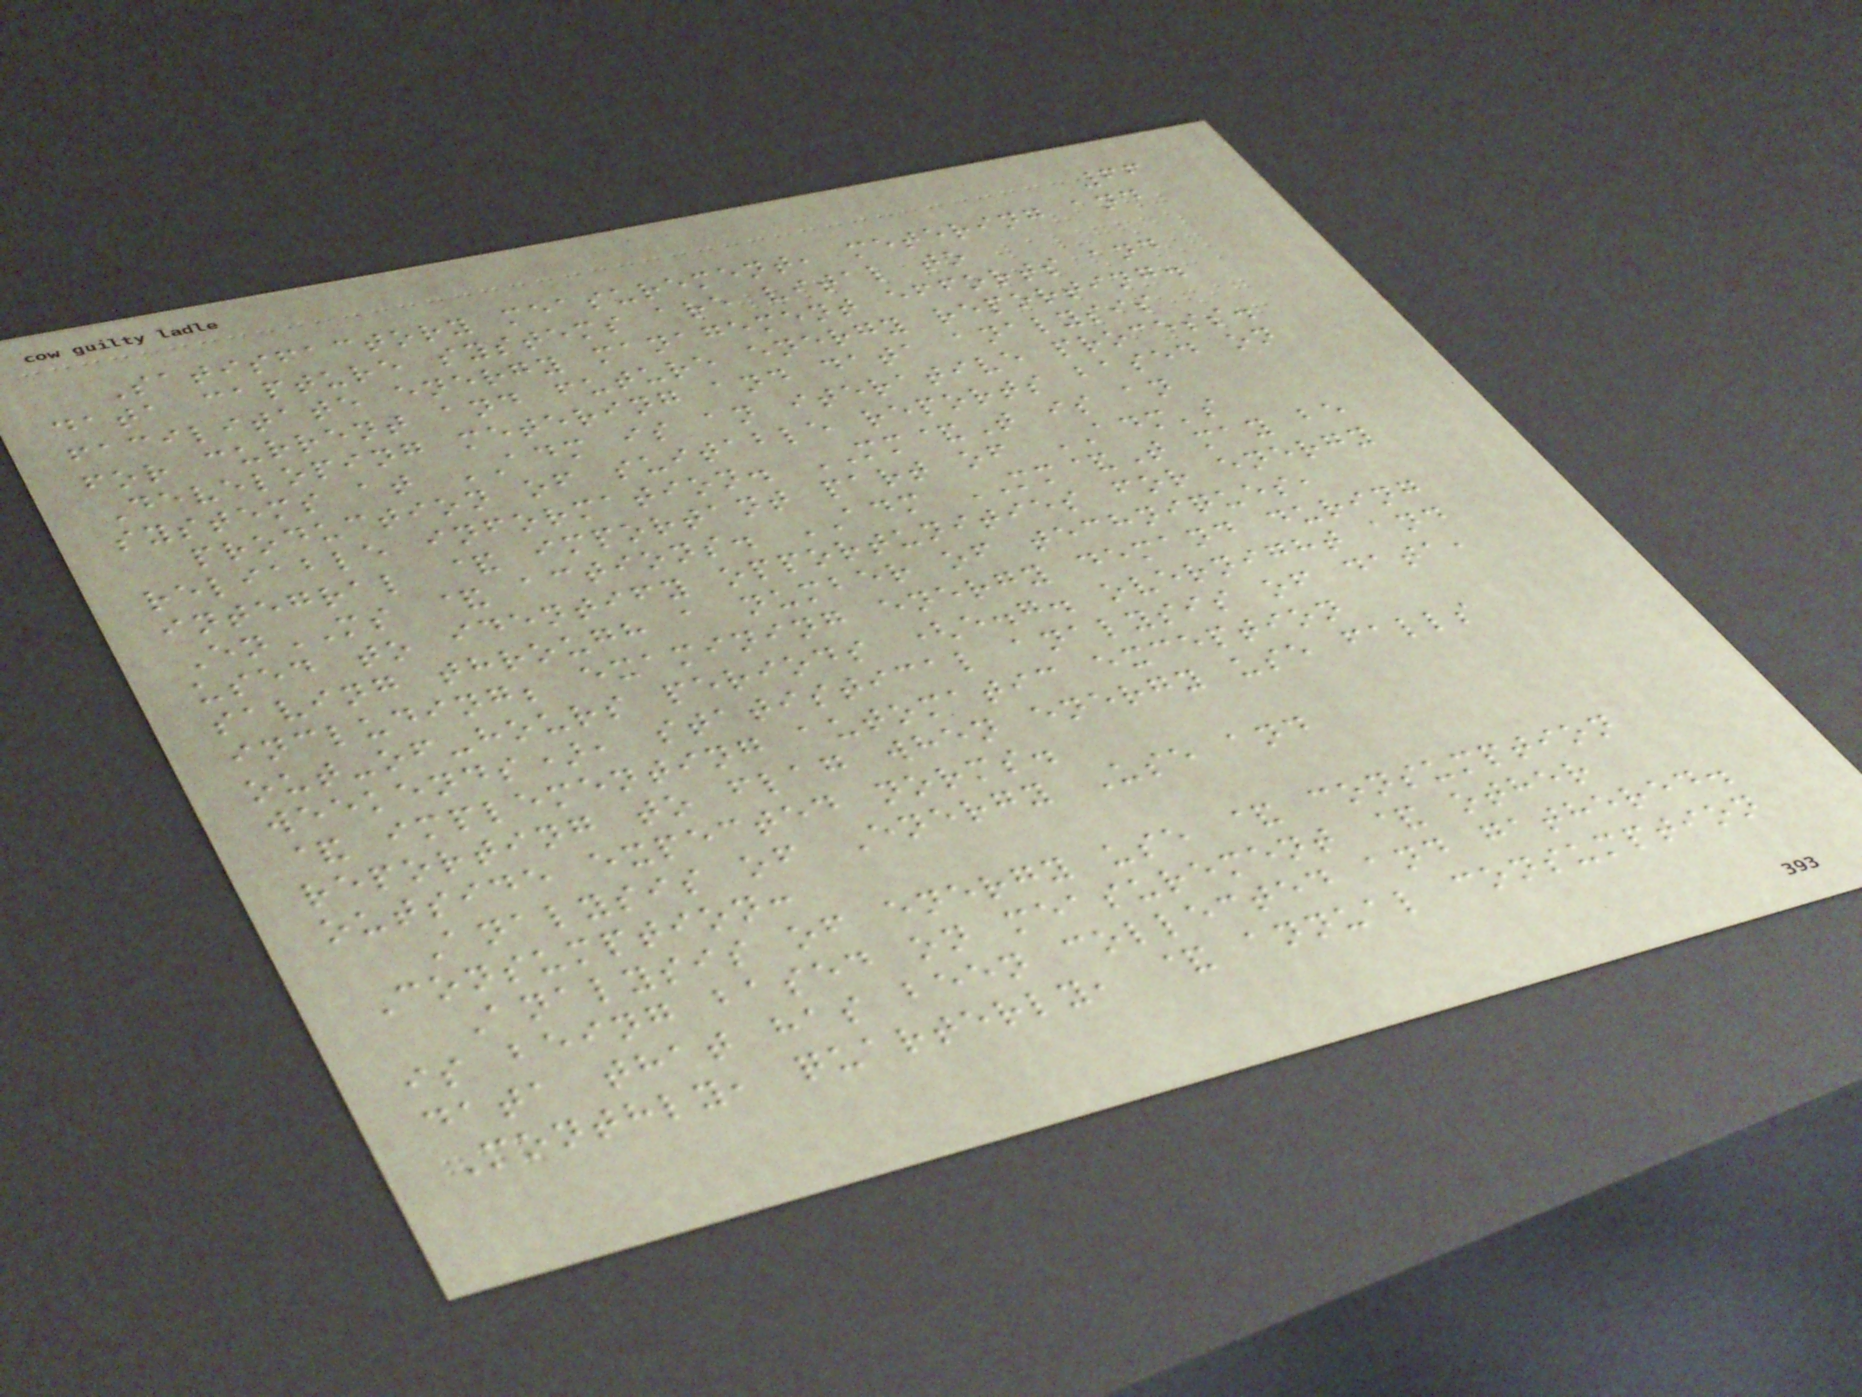66
Satisfactory measurement, metering and
data capture systems are vital to
facilitate energy management efforts and
for current and future energy reporting.
Developing metering and data analysis
systems at ADM is an iterative process.
production of suitable reports based on
reliable information. MM&T is an
integral & important part of ADM's
EnMS & actions. ADM MM&T may be
used to identify opportunities for energy
saving through a number of techniques,
including; examining energy demand during
out-of-hours periods (e.g. overnight and
weekends), statistical analysis of data,
& implementing automatic exception
reporting to flag when energy use falls
outside expected norms.
Analysis of Energy Use and
Consumption:
Analysis of energy use & consumption
is being based on measurement & other
data that has been collected and gathered.
Monthly, quarterly, & annual consumption
